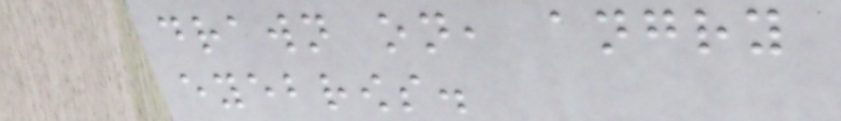drawn on, angry
eyebrows.
